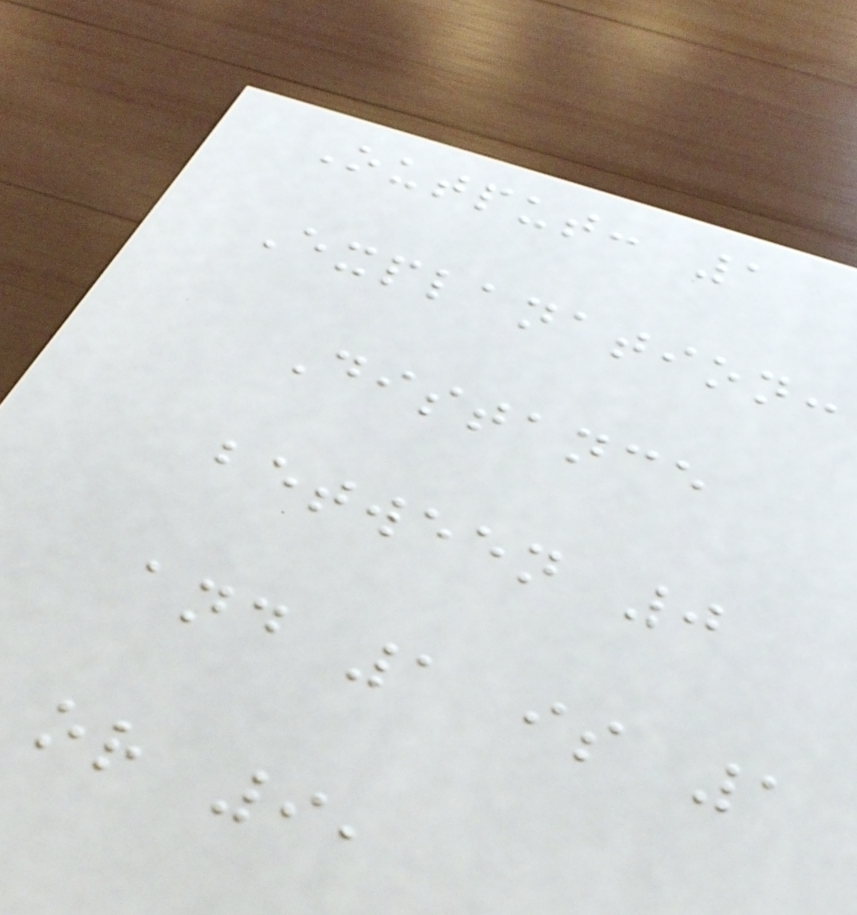Output: 1
Explanation:
Distance
between 0
and 1 is 1
or 9,
